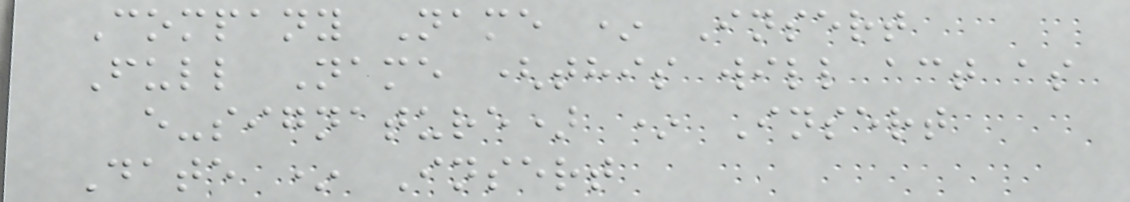Company Name * Insert
Full Name (this will act as
e-signature) * Insert
Date * Insert
